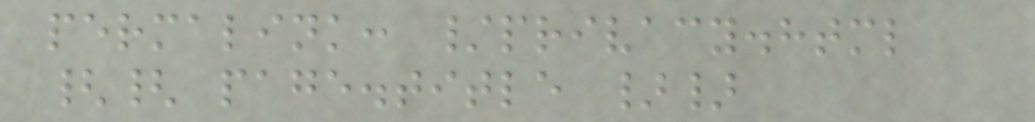permalink: /privacy.html
{{ page.title }}
